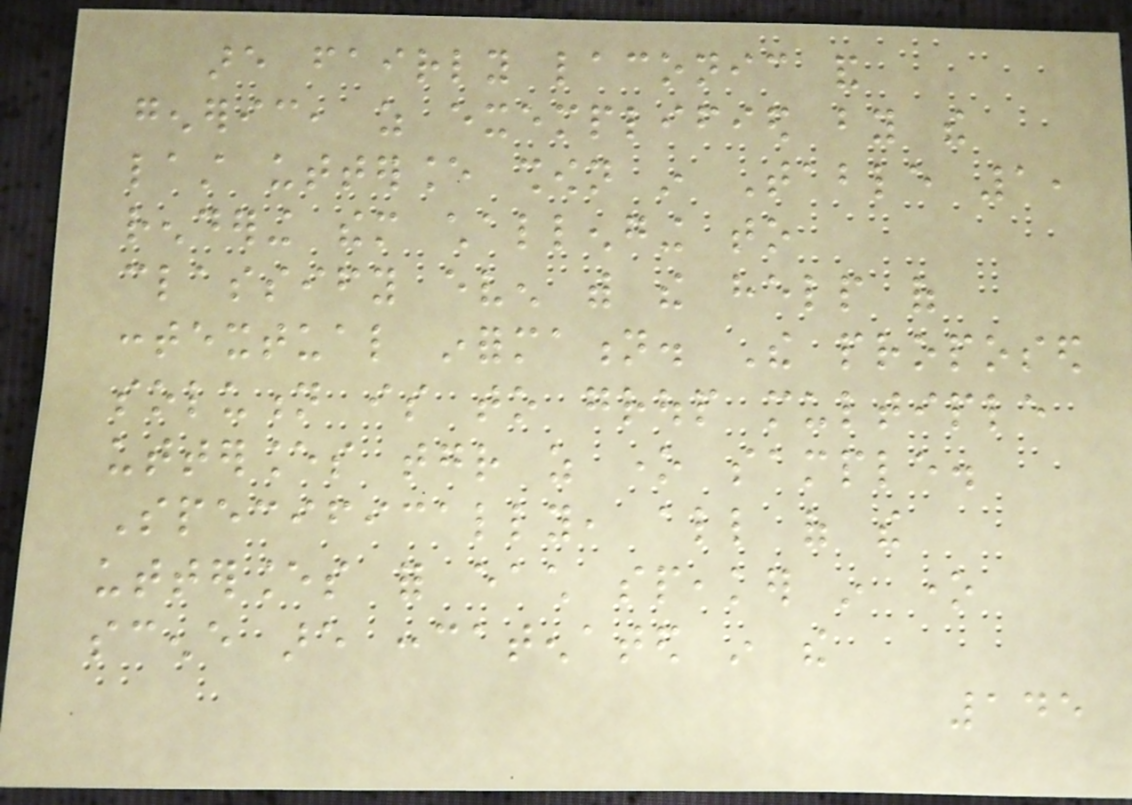are fairly laconic and
generic, as exemplified by the
last utterance shown in Table 1,
rendering them challenging to
classify even with the help of
contextual information. The proposed
solution is to group multiple
utterances together as one sample.
Specifically, all of the
utterances for each speaker in one
scene are concatenated in the
145
